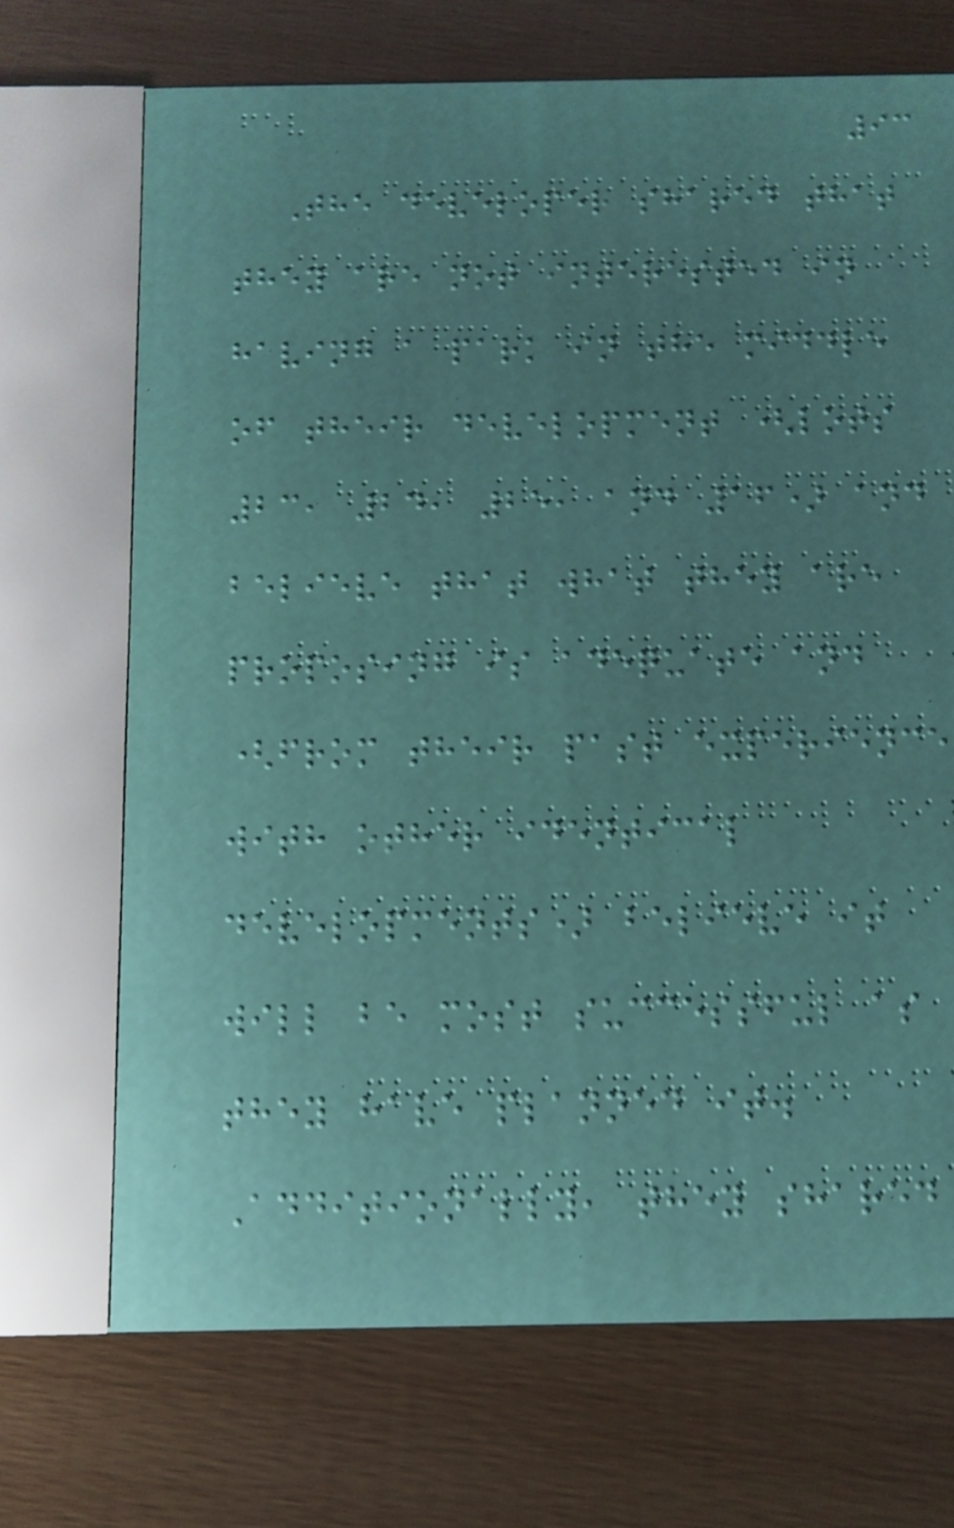93
The developer shared that
they are not interested in
having a park in the middle
of their development (lots
23, 24, 25, and 16) and
believe that what they are
proposing is adequate and
(from their past experience
with other identical
developments) believe it
will be most successful as
they have planned it.
Additionally, they shared
